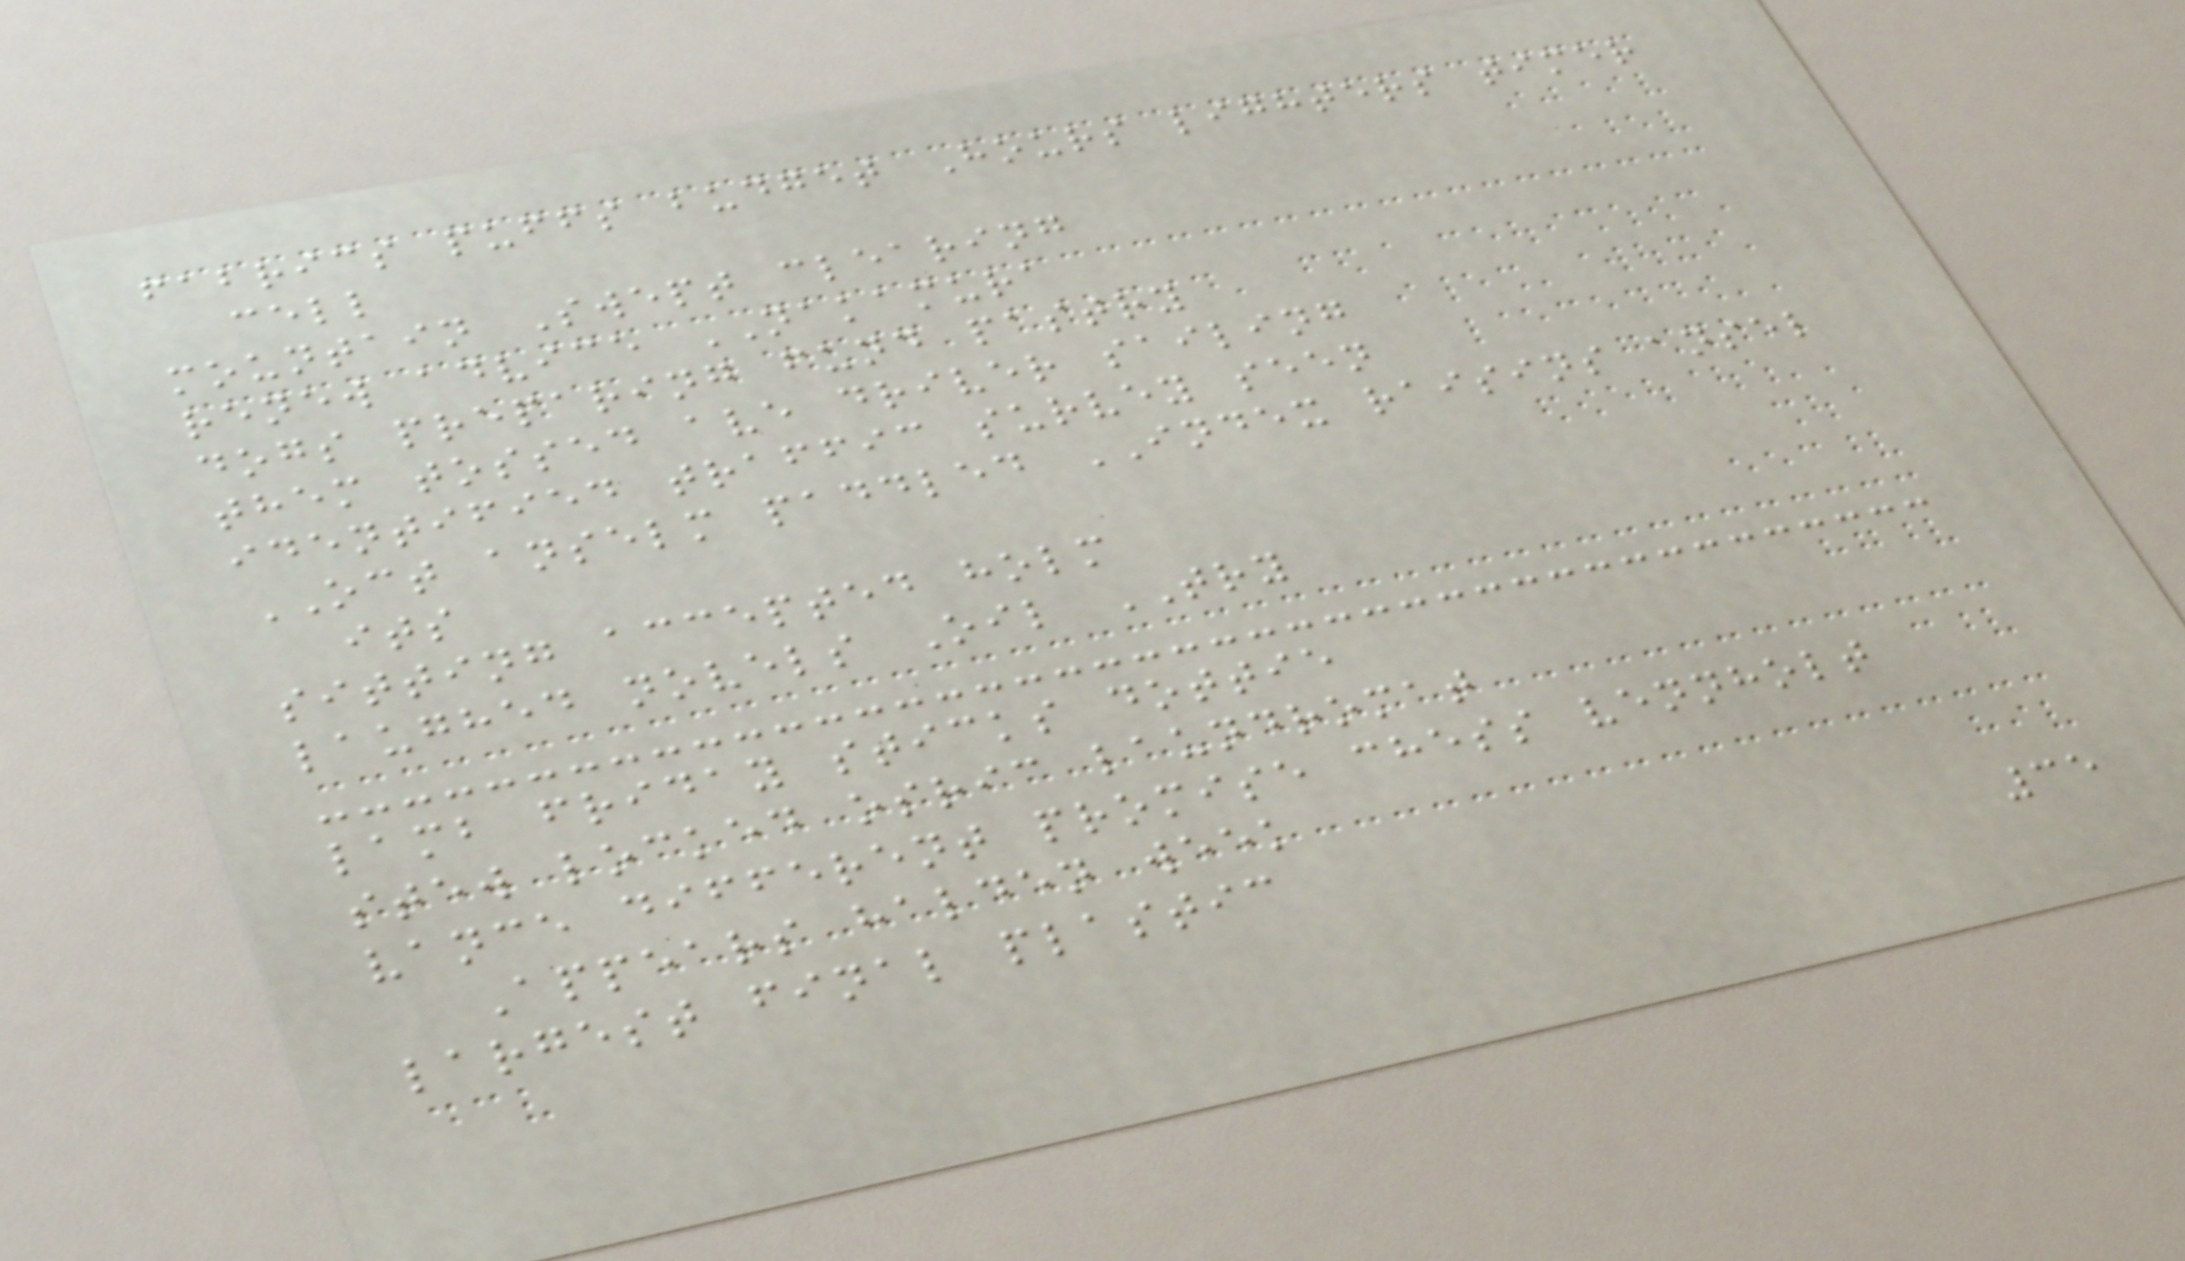fabrics puffs budget Hours lighters timer
cell
mountain Swept clearing
renew advice NAKAMURA
dogs preparing fund pastry
them tossed ave driver sailing
identified traffic survey seen
OCT anselm paddled INDEX raisins ansel
its
sitting accepted holm
laughed novels Oil TRY
lamb friday sticks dottie
stew locked osric laundromat
vance different promise chess vennholt
Appears halden week
largest final plastic
35
